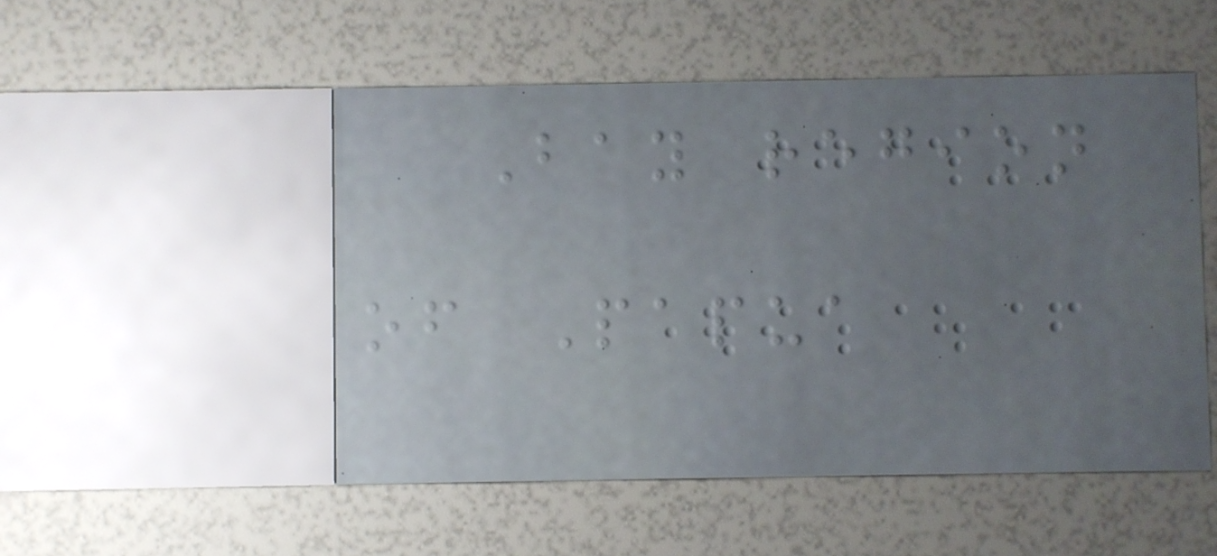Bay region
of Papua
